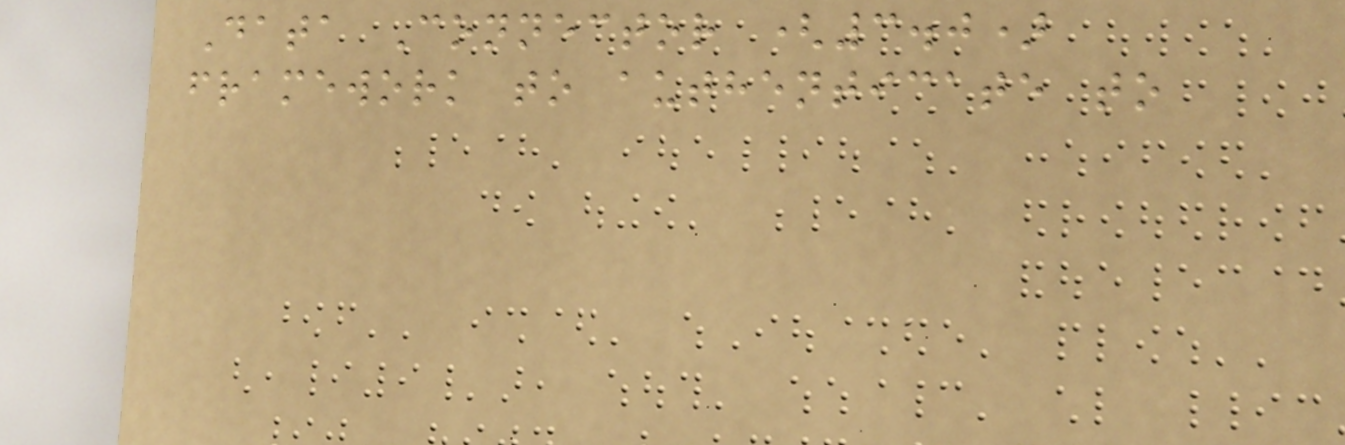Data Connector (3.0)
framework to authenticate to
